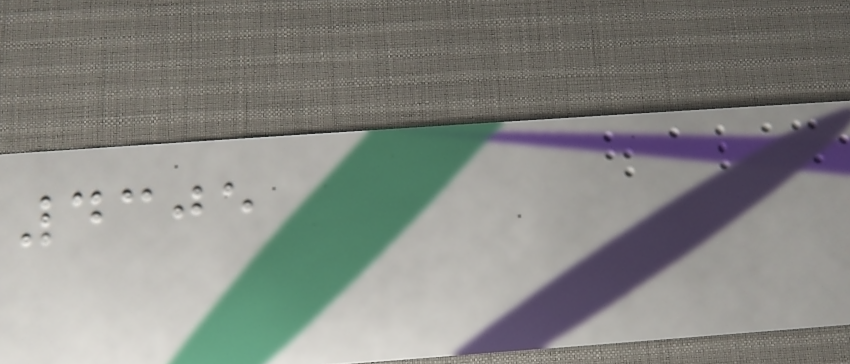4305
